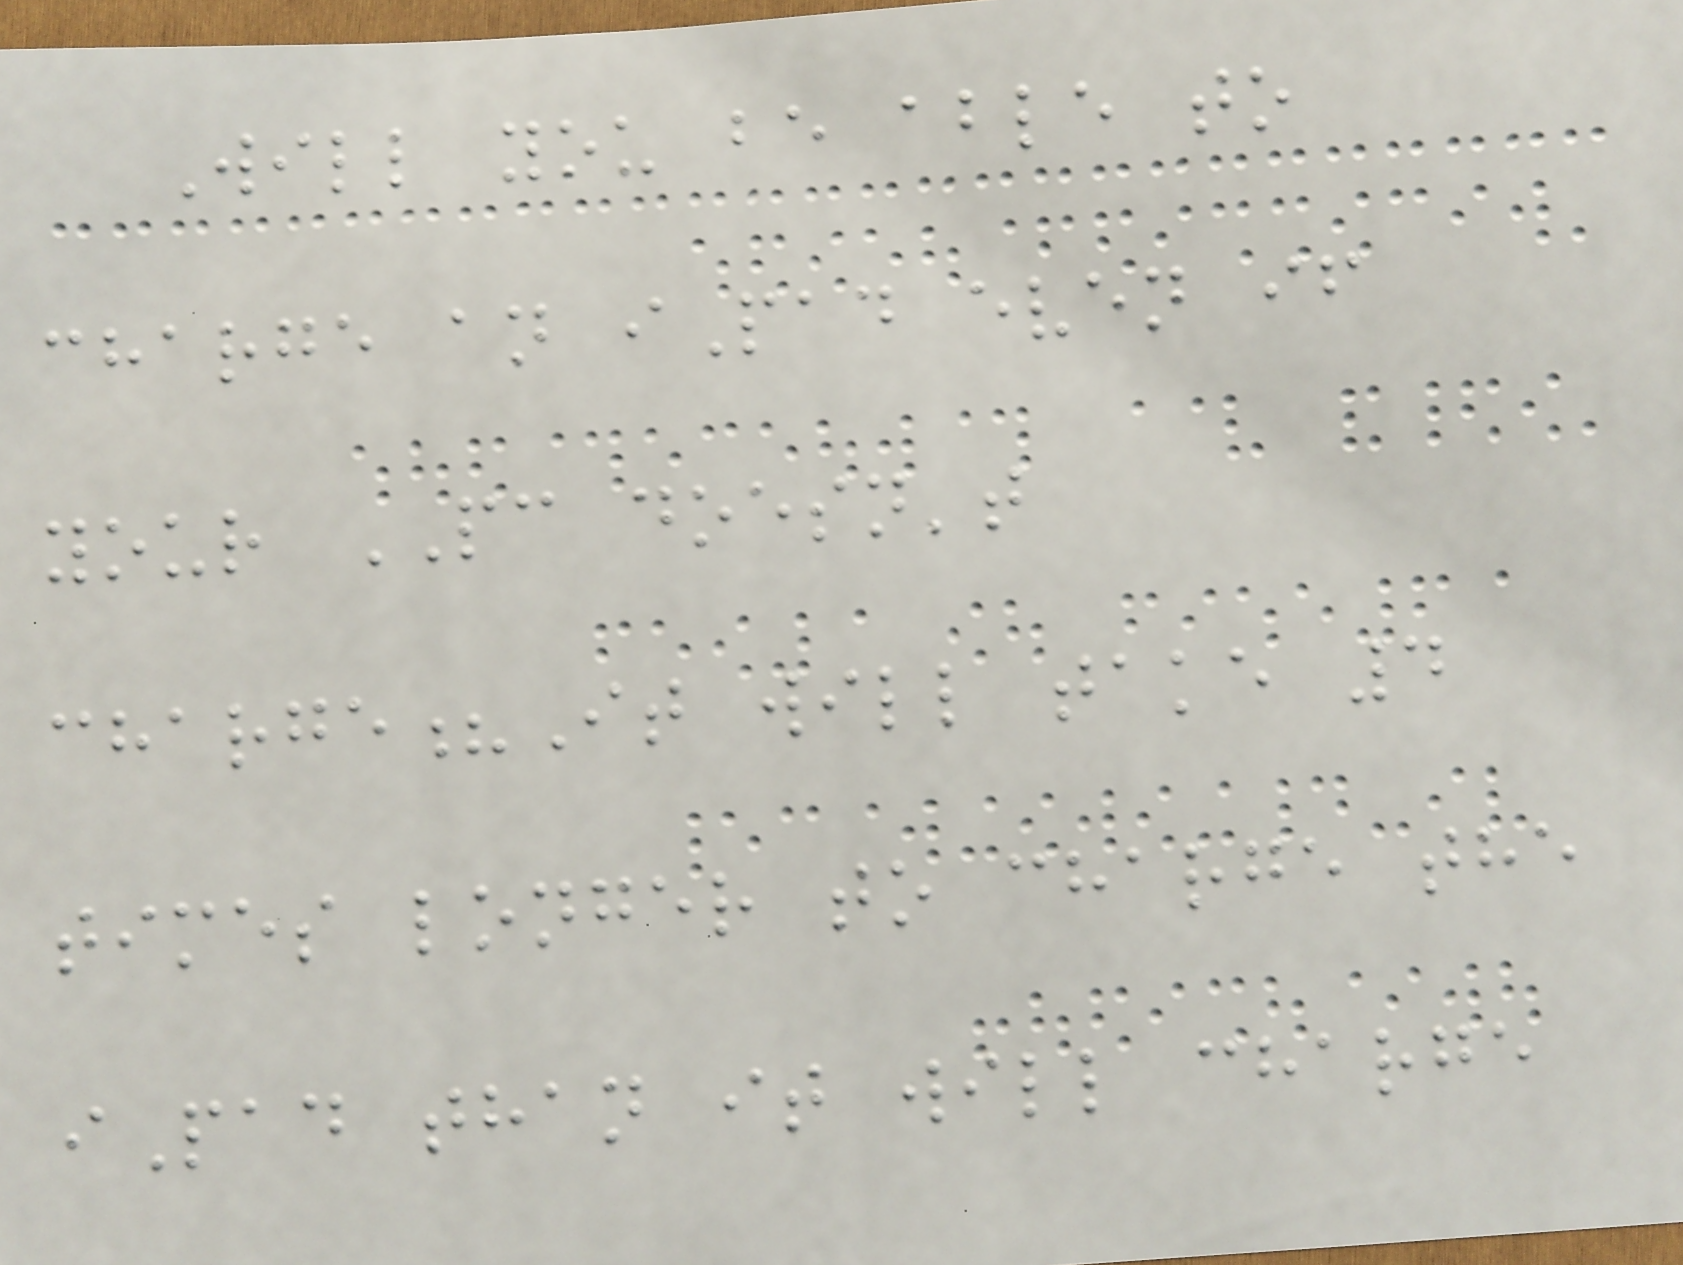Will you be able to
charge an iPad even if
your PC doesn't
charge?It will take 4
times longer to charge the
iPad than it will charge
